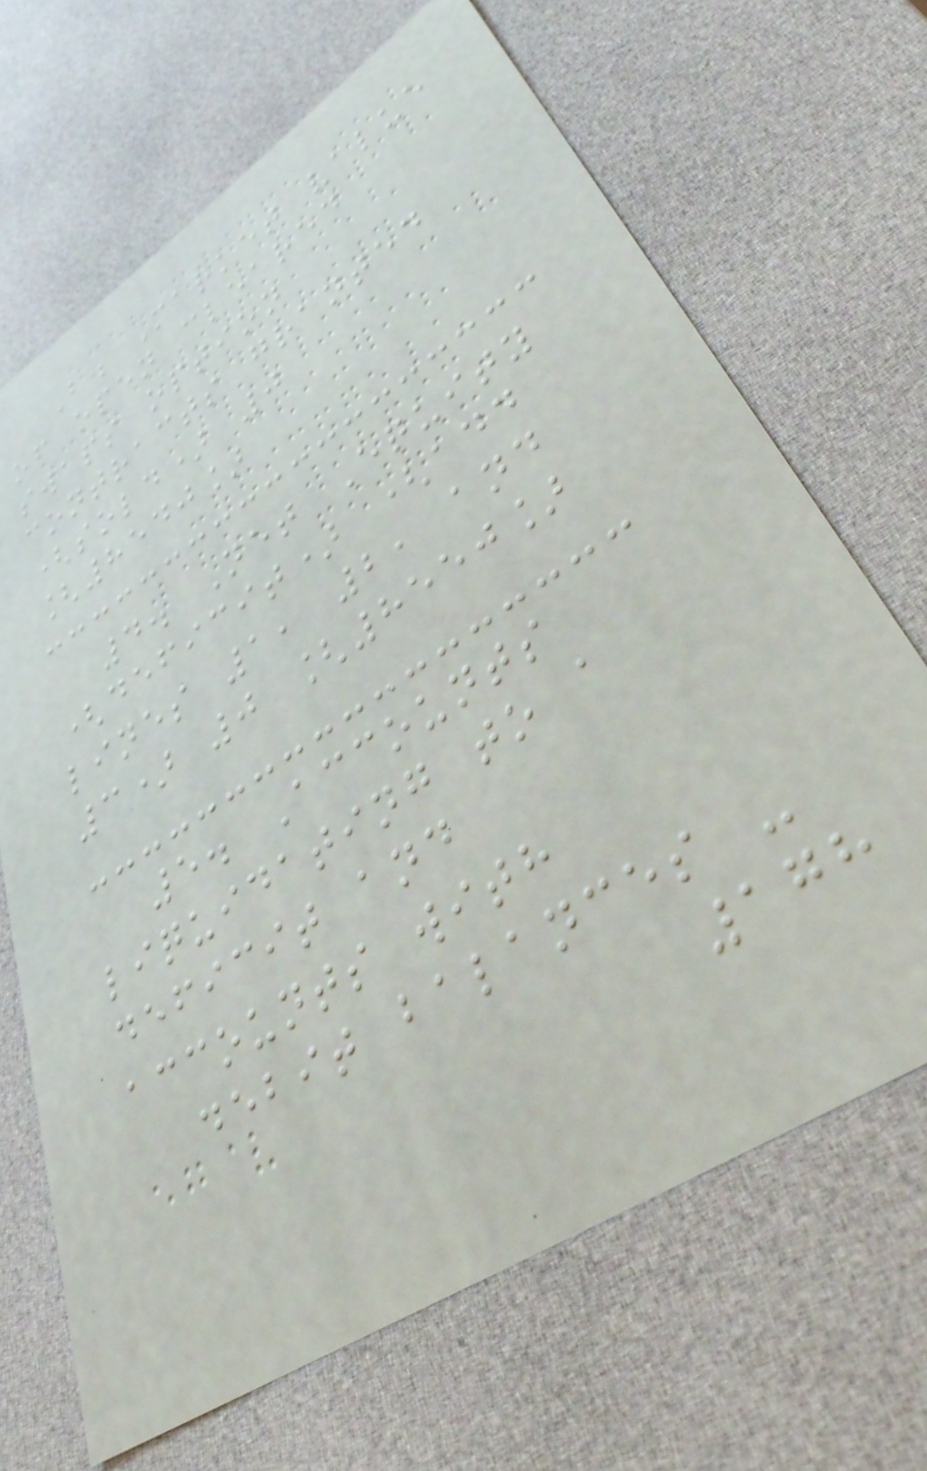B. Market value
of open cleared
swaps option
contracts granted
(sold) 0
[8540]
4. Net Equity
(deficit) (add
lines 1, 2, and
3) 0 [8550]
5. Accounts
liquidating to a
deficit and
accounts with
debit balances -
178
